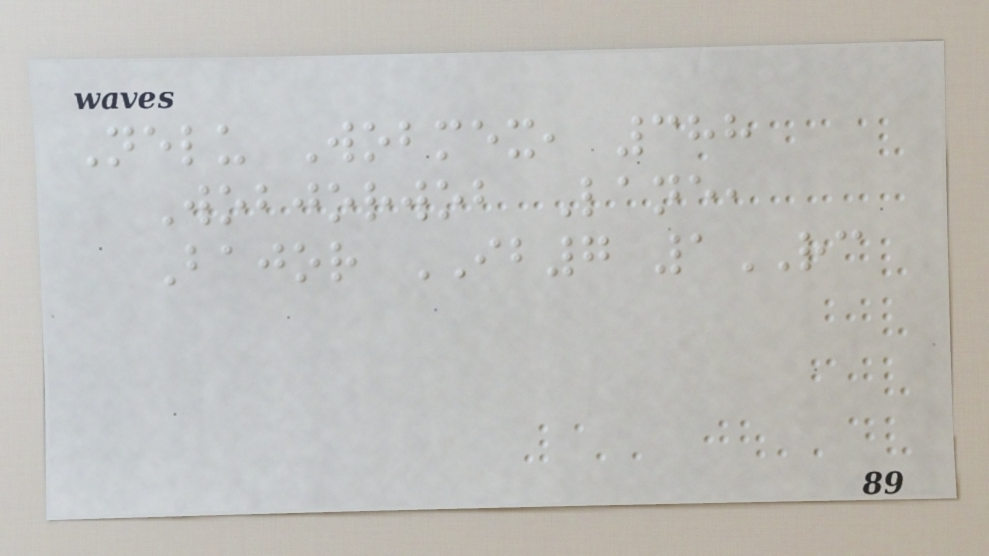Nelu Wobmex, 388
Wobjorwob Lane,
Bajor IB7 1RC
